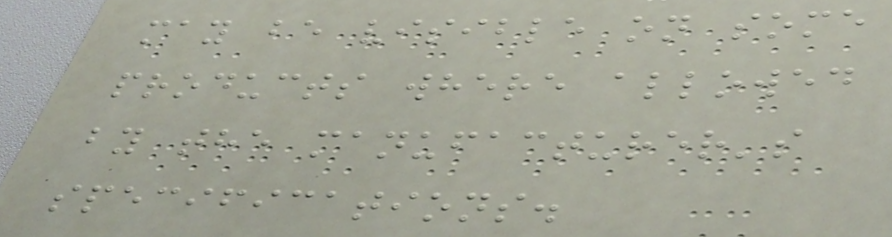may be visible on some
products where allowed
by the manufacturer's
specifications.
